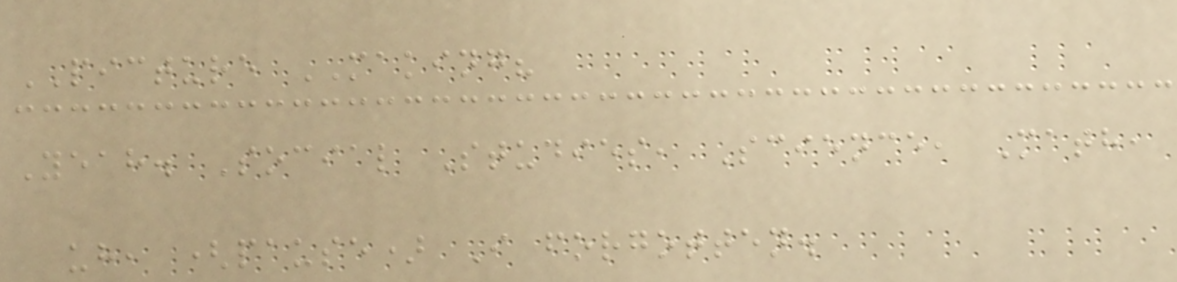PICTURE MAKING?
Yeah. Social Studies, Science, Math,
uh, (pause) I forgotten.
